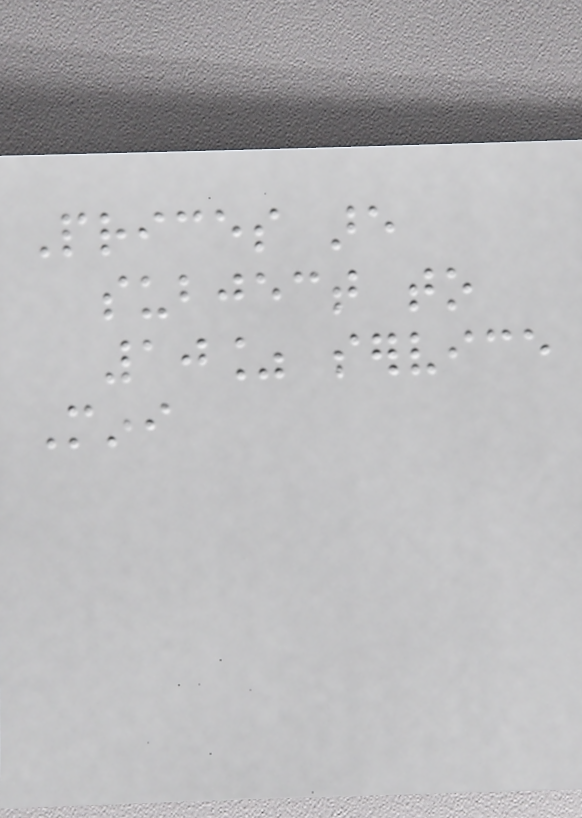Prices are
subject to
10% service
Mini
